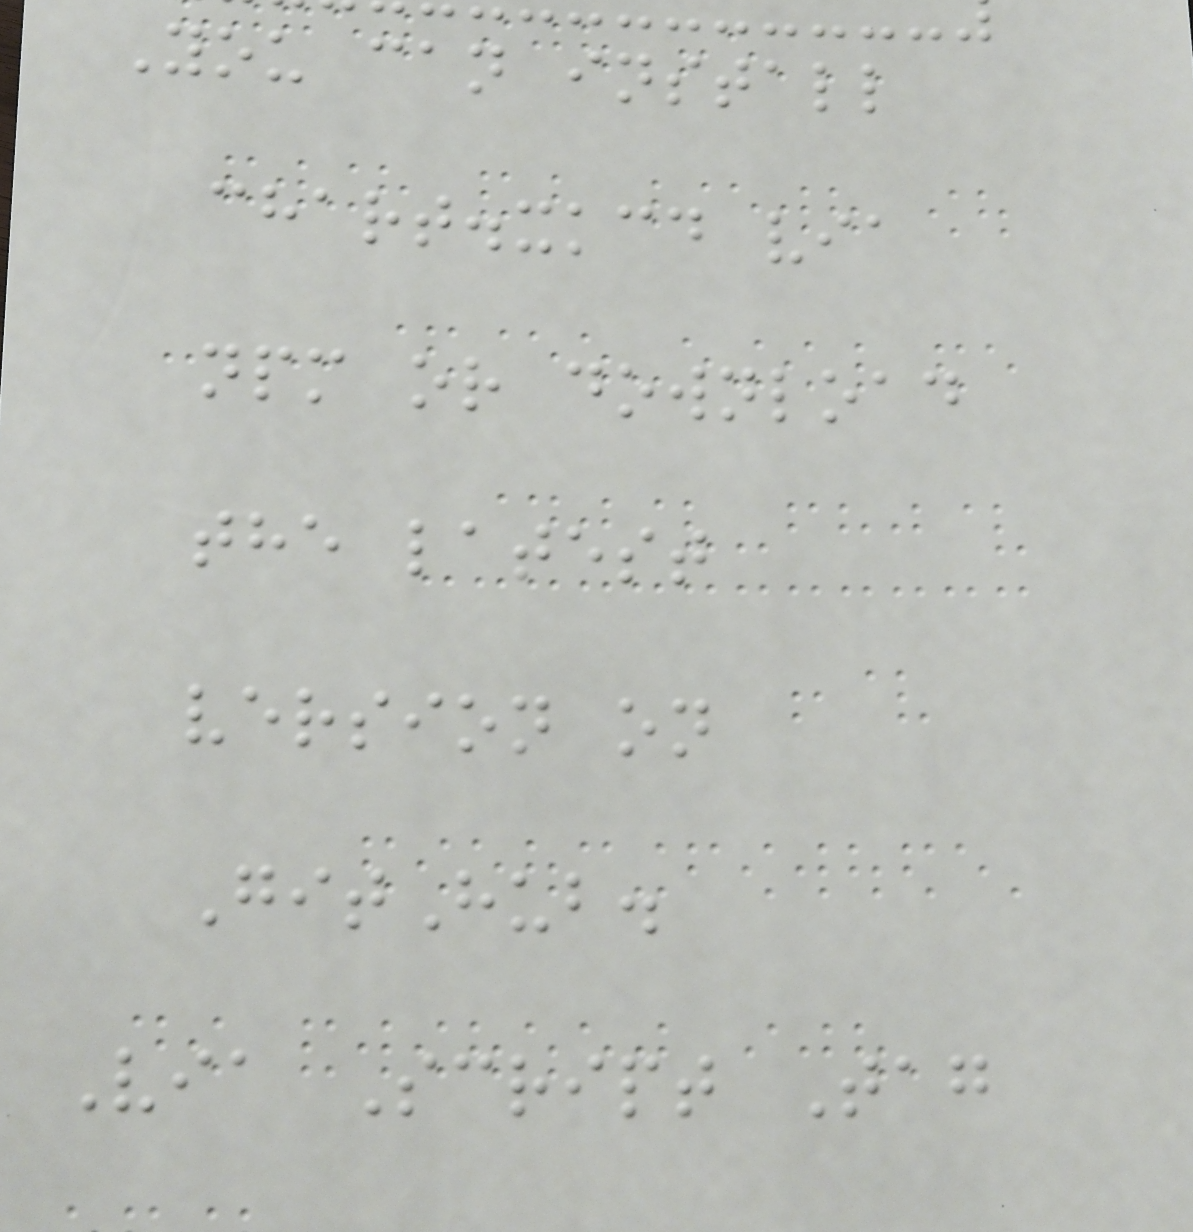You can install
chart.xkcd via
npm or download
the latest
version on
GitHub.
Via Script Tag
